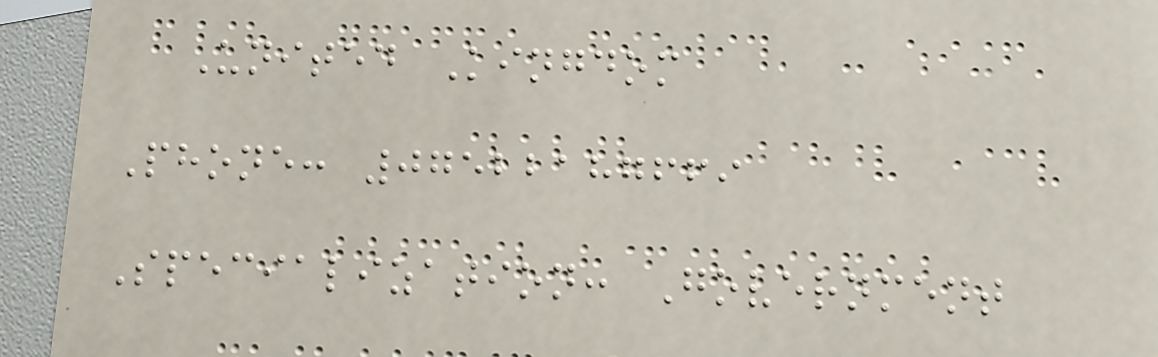United Kingdom
Phone: 07522187669
Specialization: Government
